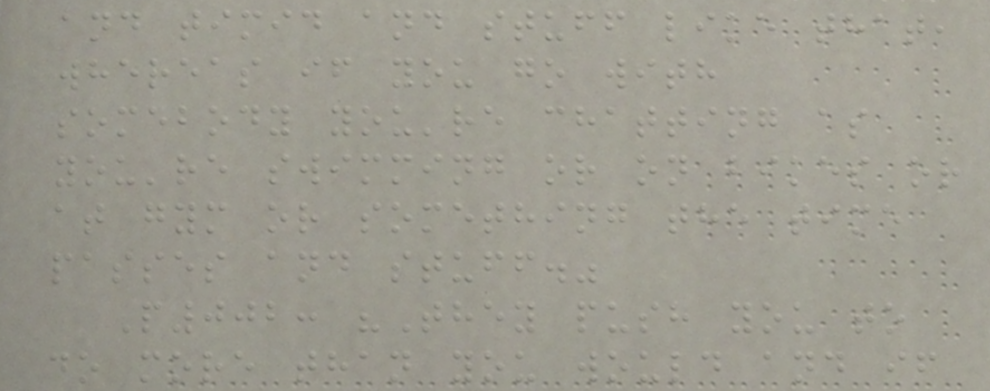and timid and stuff like that,
whereas if you go with
somebody you're chatting as
you're swimming or on bikes or
at gym or something the time
passes and stuff."
P002: "They push you to
do more than you would and if
